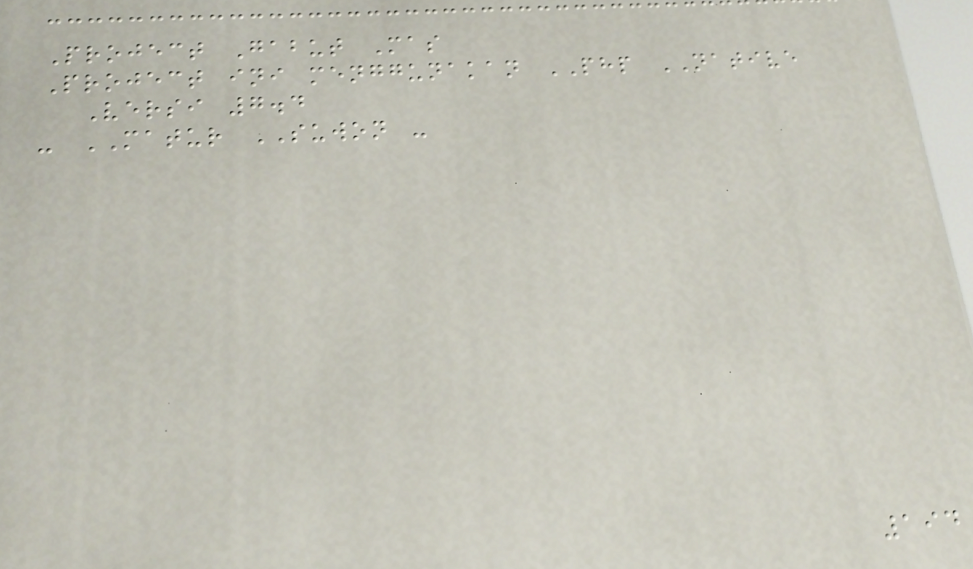Project Gabut Mas
Project ini menggunakan PHP NATIVE
Versi 7.4
- MATUR SUWON -
194
